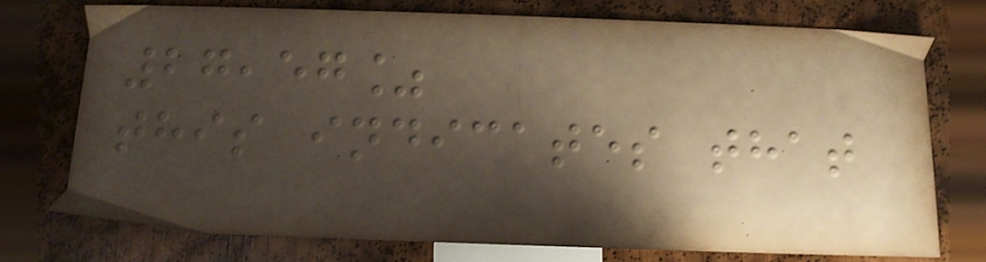27,57%
this indicates that
